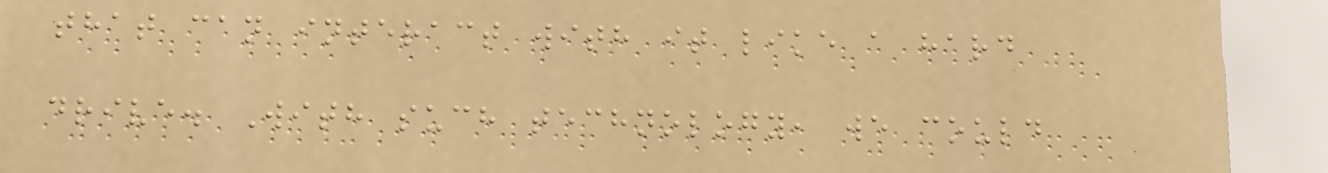that can interact with it like a hard
drive. With such technology, we could
